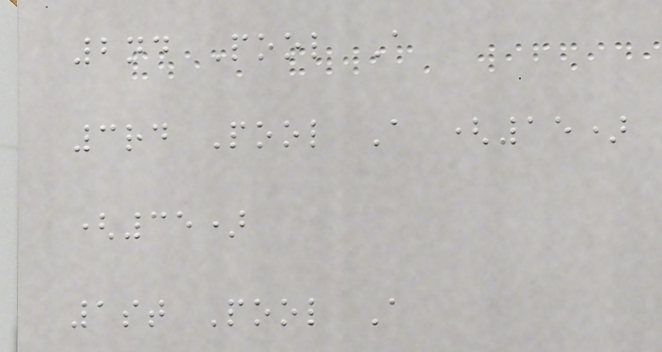2nd Pool A
3rd Pool A (15)
(35)
1st Pool A
